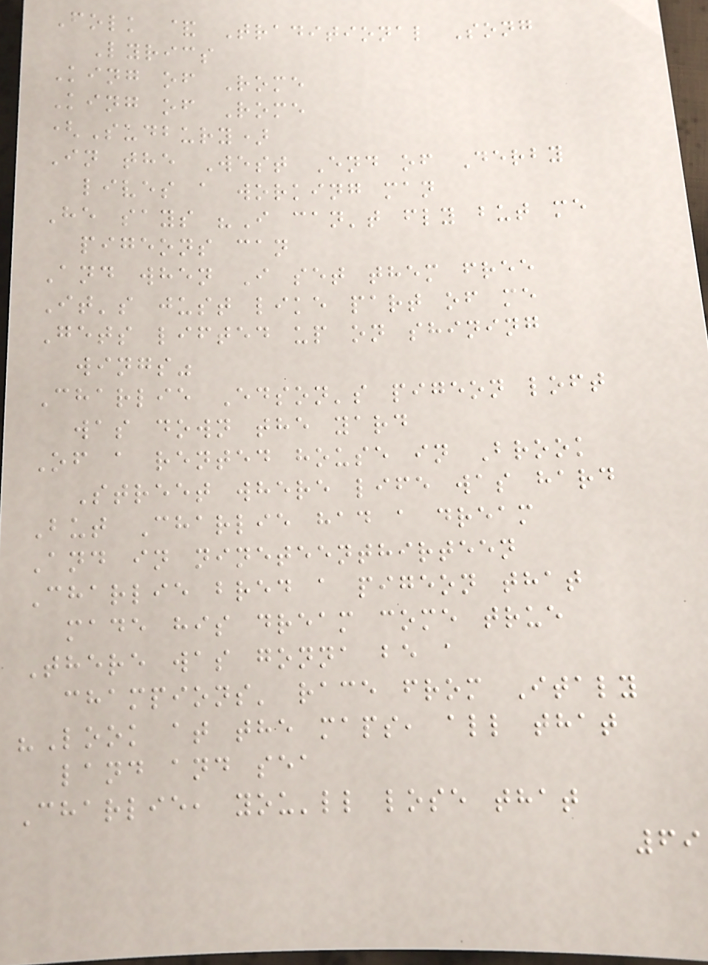Folk & Traditional Song
Lyrics
King of Rome
King of Rome
(Sudbury)
In the West End of Derby
lives a working man
He says "I can't fly but me
pigeons can
And when I set them free
It's just like part of me
Gets lifted up on shining
wings"
Charlie Edson's pigeon loft
was down the yard
Of a rented house in Brook
Street where life was hard
But Charlie had a dream
And in nineteenthirteen
Charlie bred a pigeon that
made his dream come true
There was gonna be a
champions' race from Italy
"Look at the maps, all that
land and sea
Charlie, you'll lose that
69
